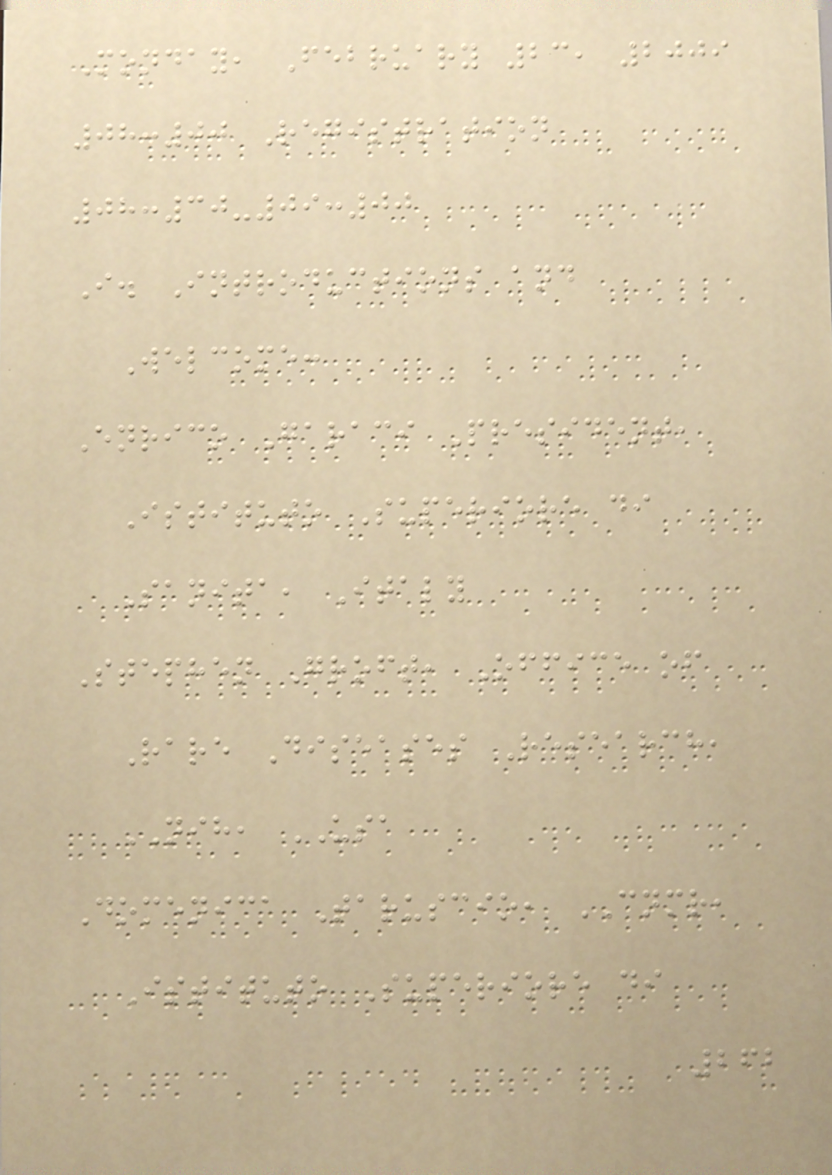Monday, February 23, 2009
08:00 Registration
08:30-09:00
I. Introductions and
Welcome:
Enrico Garaci President,
Istituto Superiore di
Sanita, Italy
Stephen Groft, Office of
Rare Diseases Research,
NIH, USA
Domenica Taruscio, CNMR,
Istituto Superiore di
262
